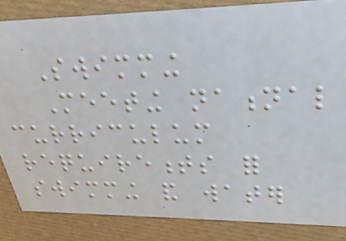Swimming
Meeting national
curriculum
requirements for
swimming and water
